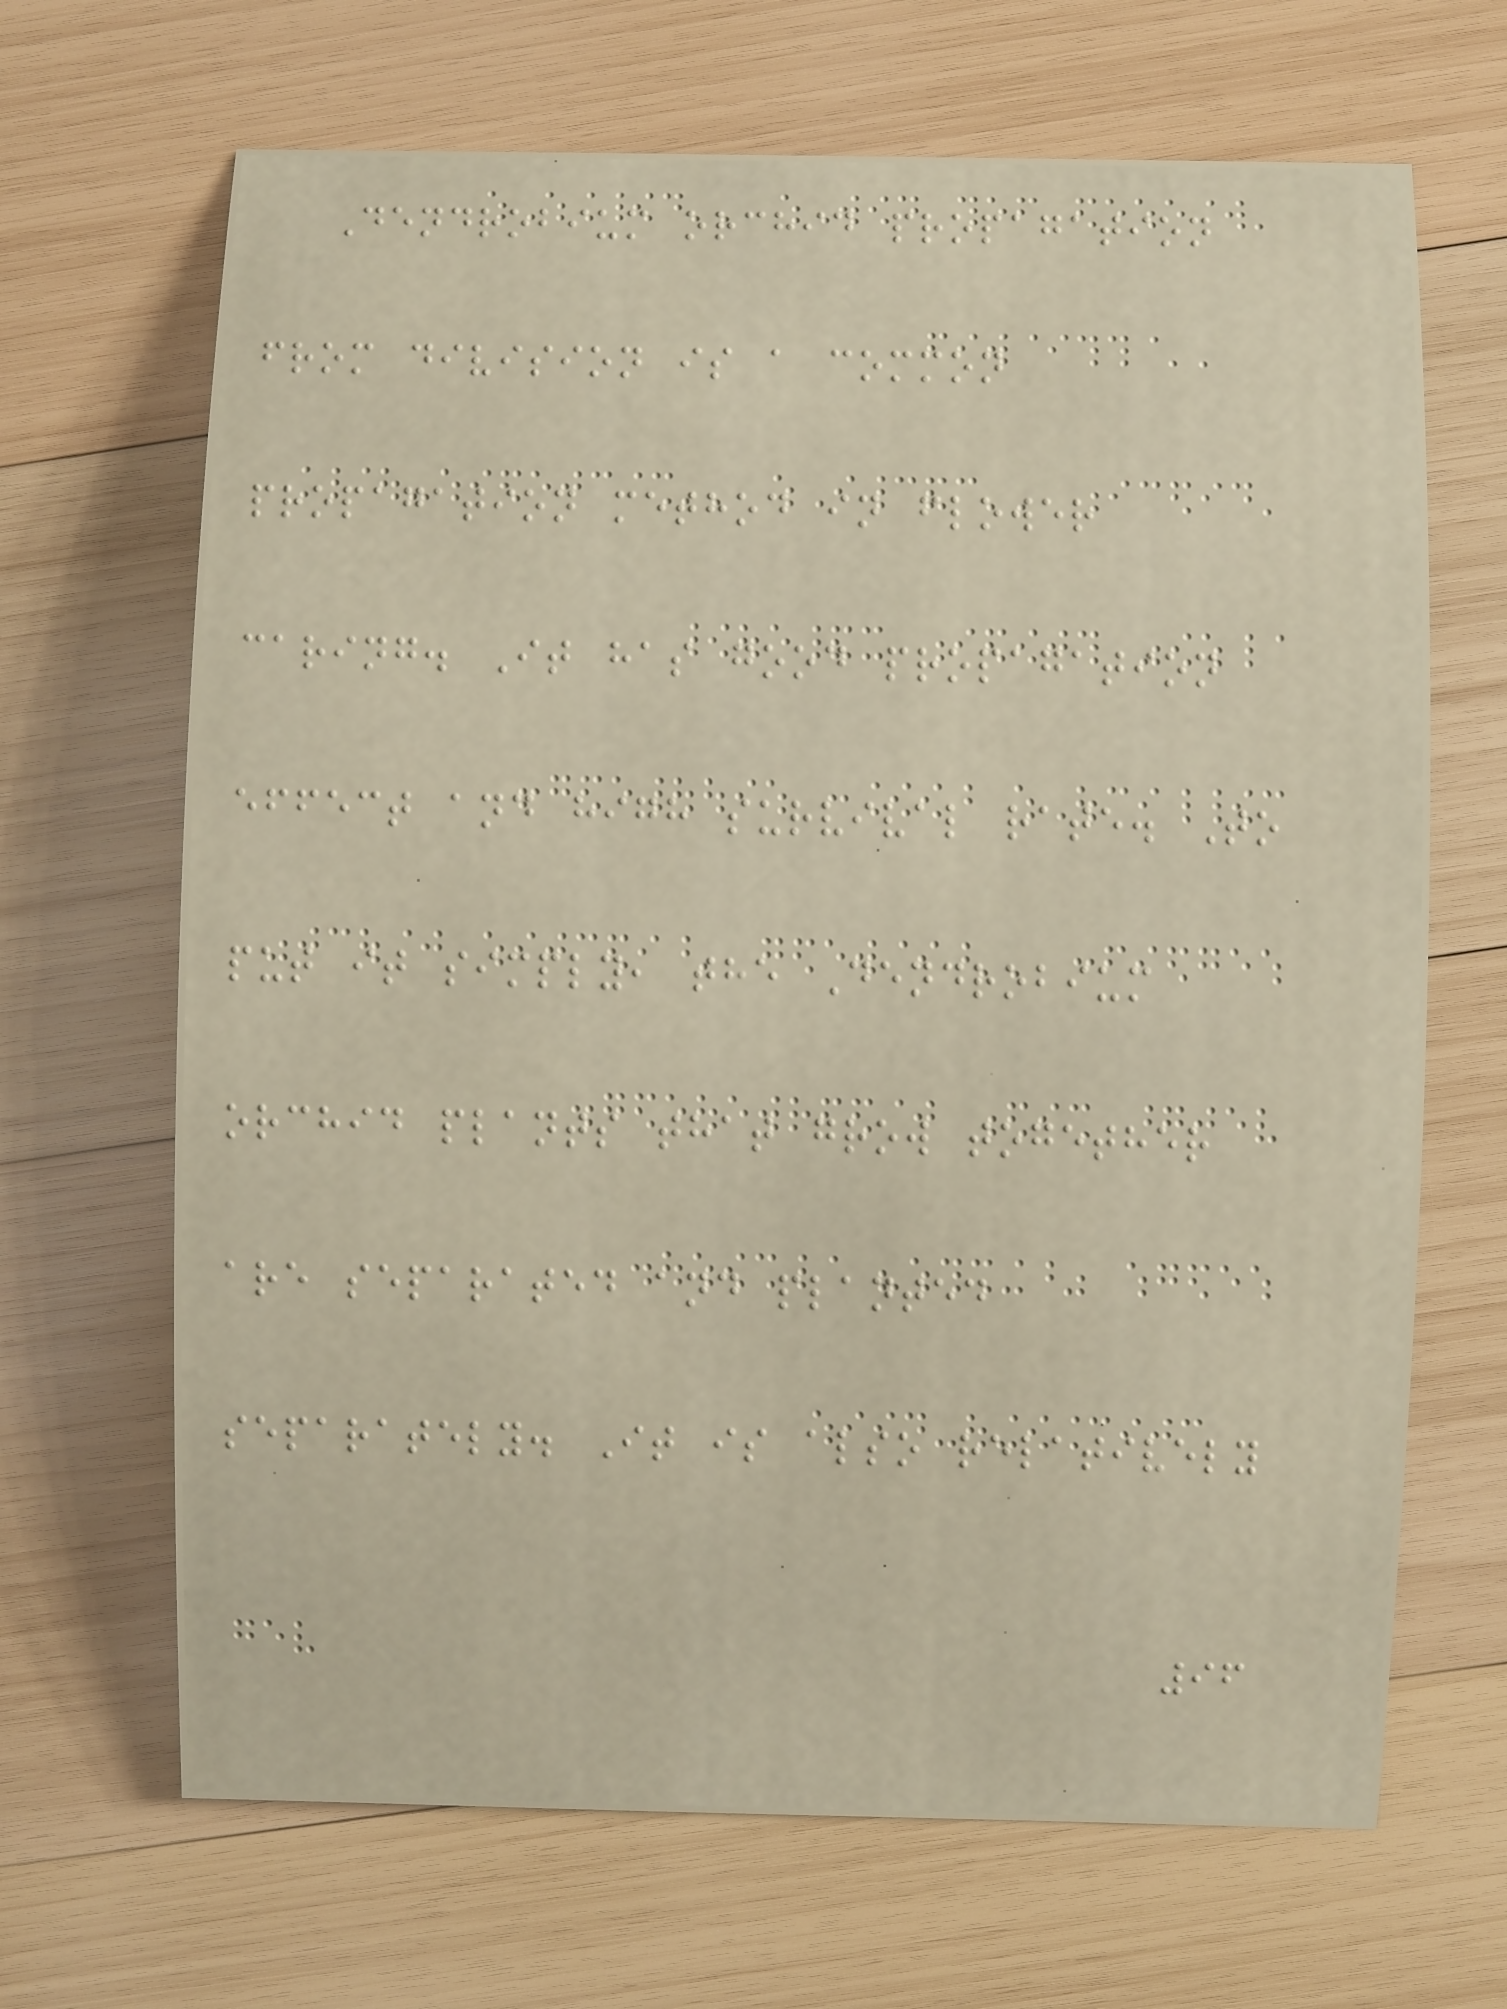Dendrobium orchid propagation
from division is a common
propagation method in flower
caring. It has good propagation
effect and high survival rate. To
put it simply, the Dendrobium
orchid plants that grow together
are separated and planted
separately. It is also relatively
96
